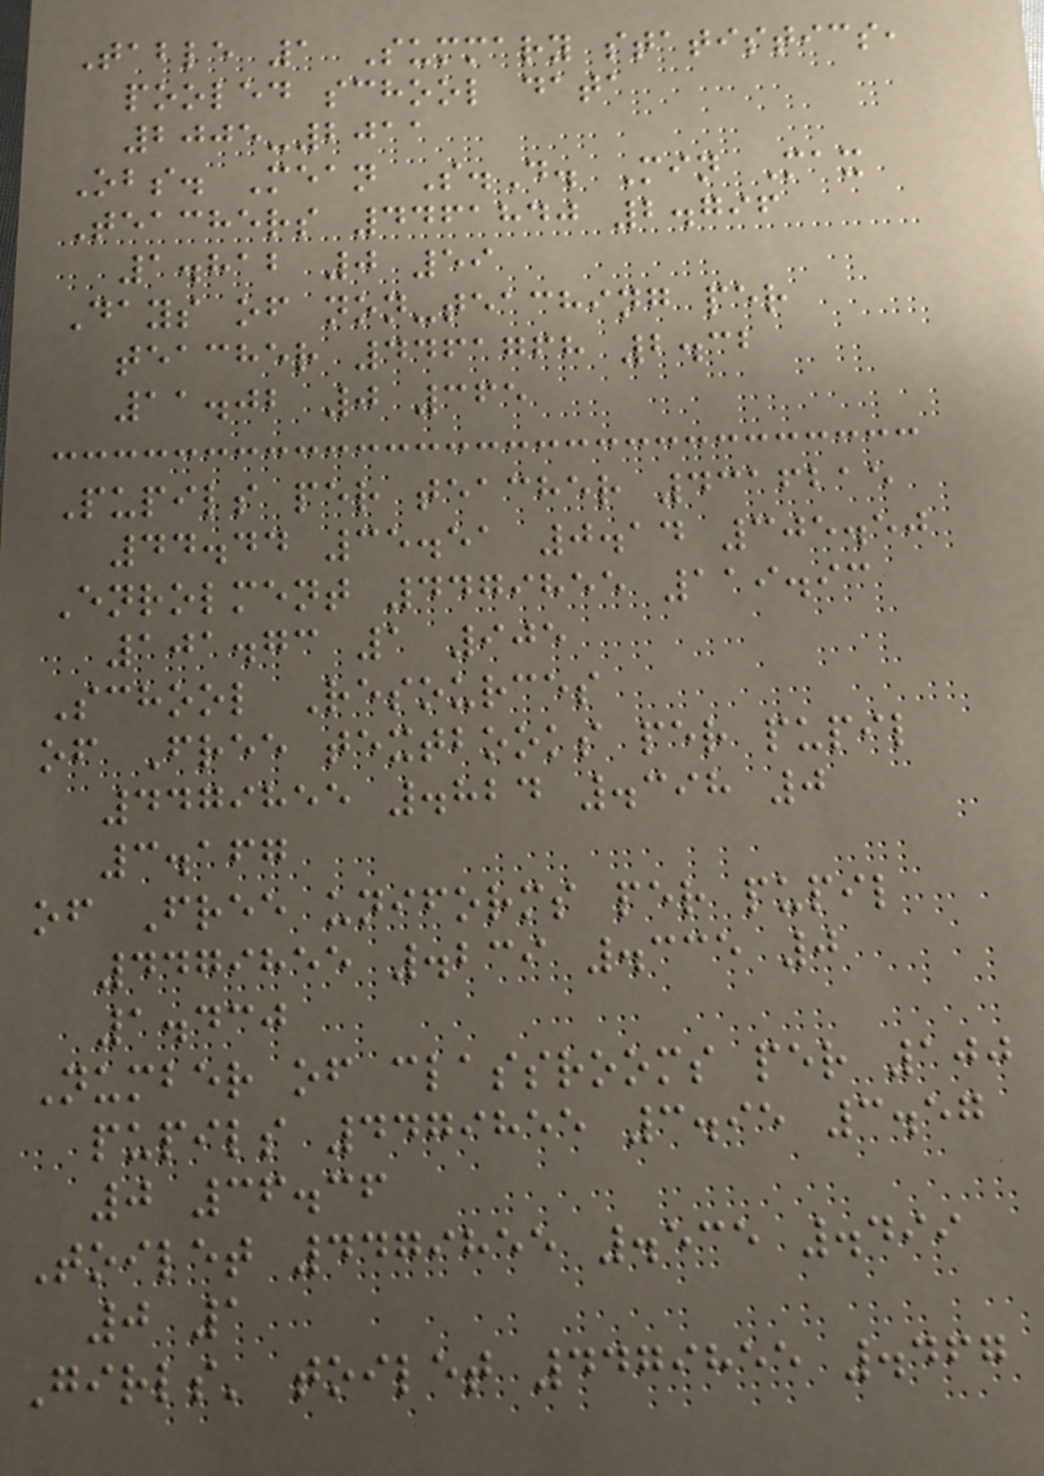Table 1 Summary statistics,
pooled school data
2005-2011
Obs. Mean S.D. Min Max
Teachers 4461840 2.796
1.812 0 59
Days of non-teaching per
teacher 4461768 2.32
11.02 0 365
Pupils per teacher 4316215
44.44 35.51 0.14 305.50
Enrolment 4479855 119.93
101.73 1 905
School Resources
of Free textbooks per pupil
4479855 .824 .398 0
3.167
of Free uniforms per pupil
4479855 .239 .335 0
1.430
Number of classrooms per 100
pupils 4479855 3.95 3.57
0 36.36
Toilet 4479855 .535 .499
0 1
Girls' toilet 4479855 .467
